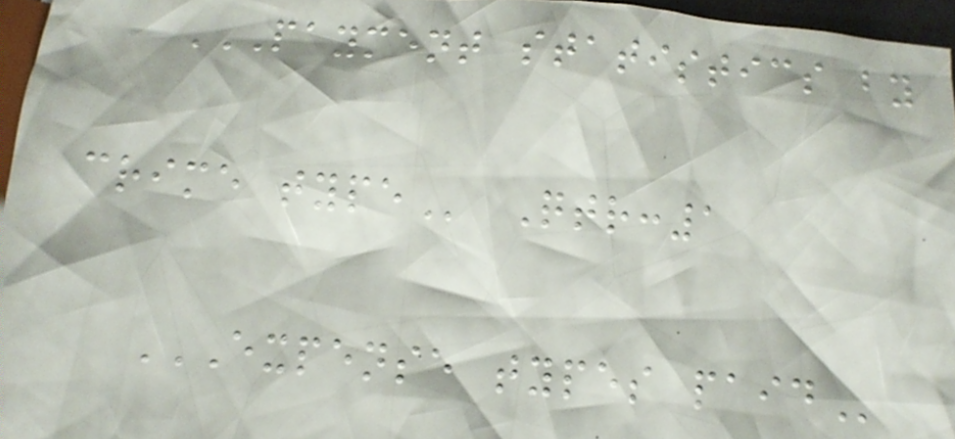PAYMENT STATISTICS BY
CRIME TYPE Qtr:1
EXPENSE TYPES PAID
